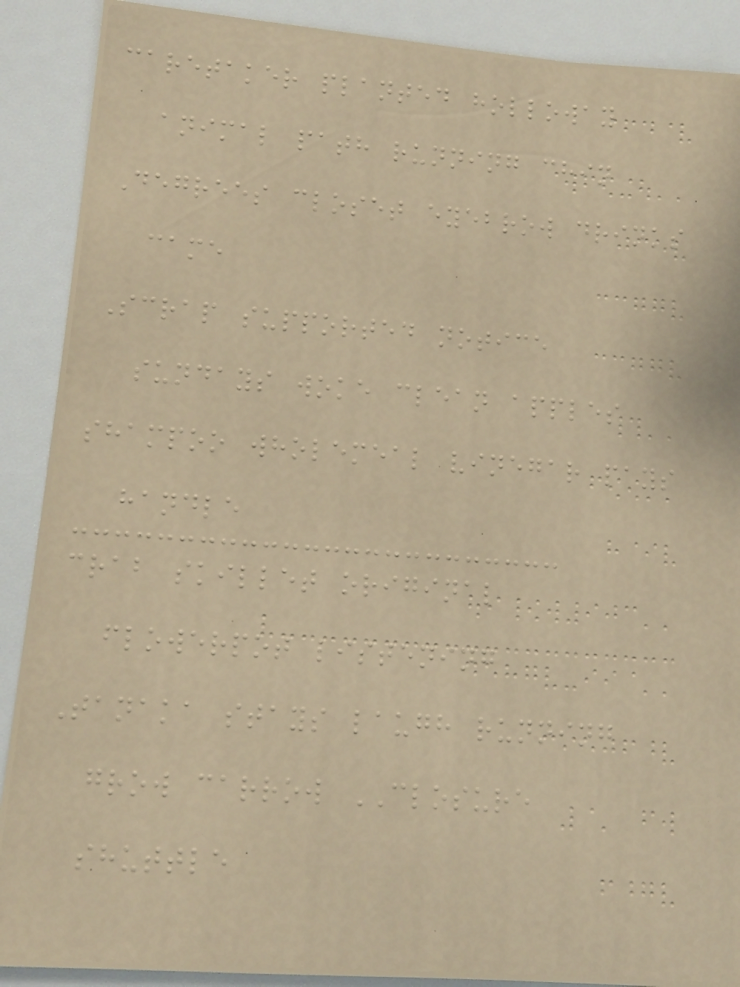caretaker planted holloway
animal path running chin
Degrees closet eyebrow drinks
came
Scrap supported notice
sundays woke clean apples
shampoo wholemeal vinegar pays
handle
crab skillet original
flowerpot listening
Tanaka stays laugh running
grow carrow CLOSURE
shuttle
